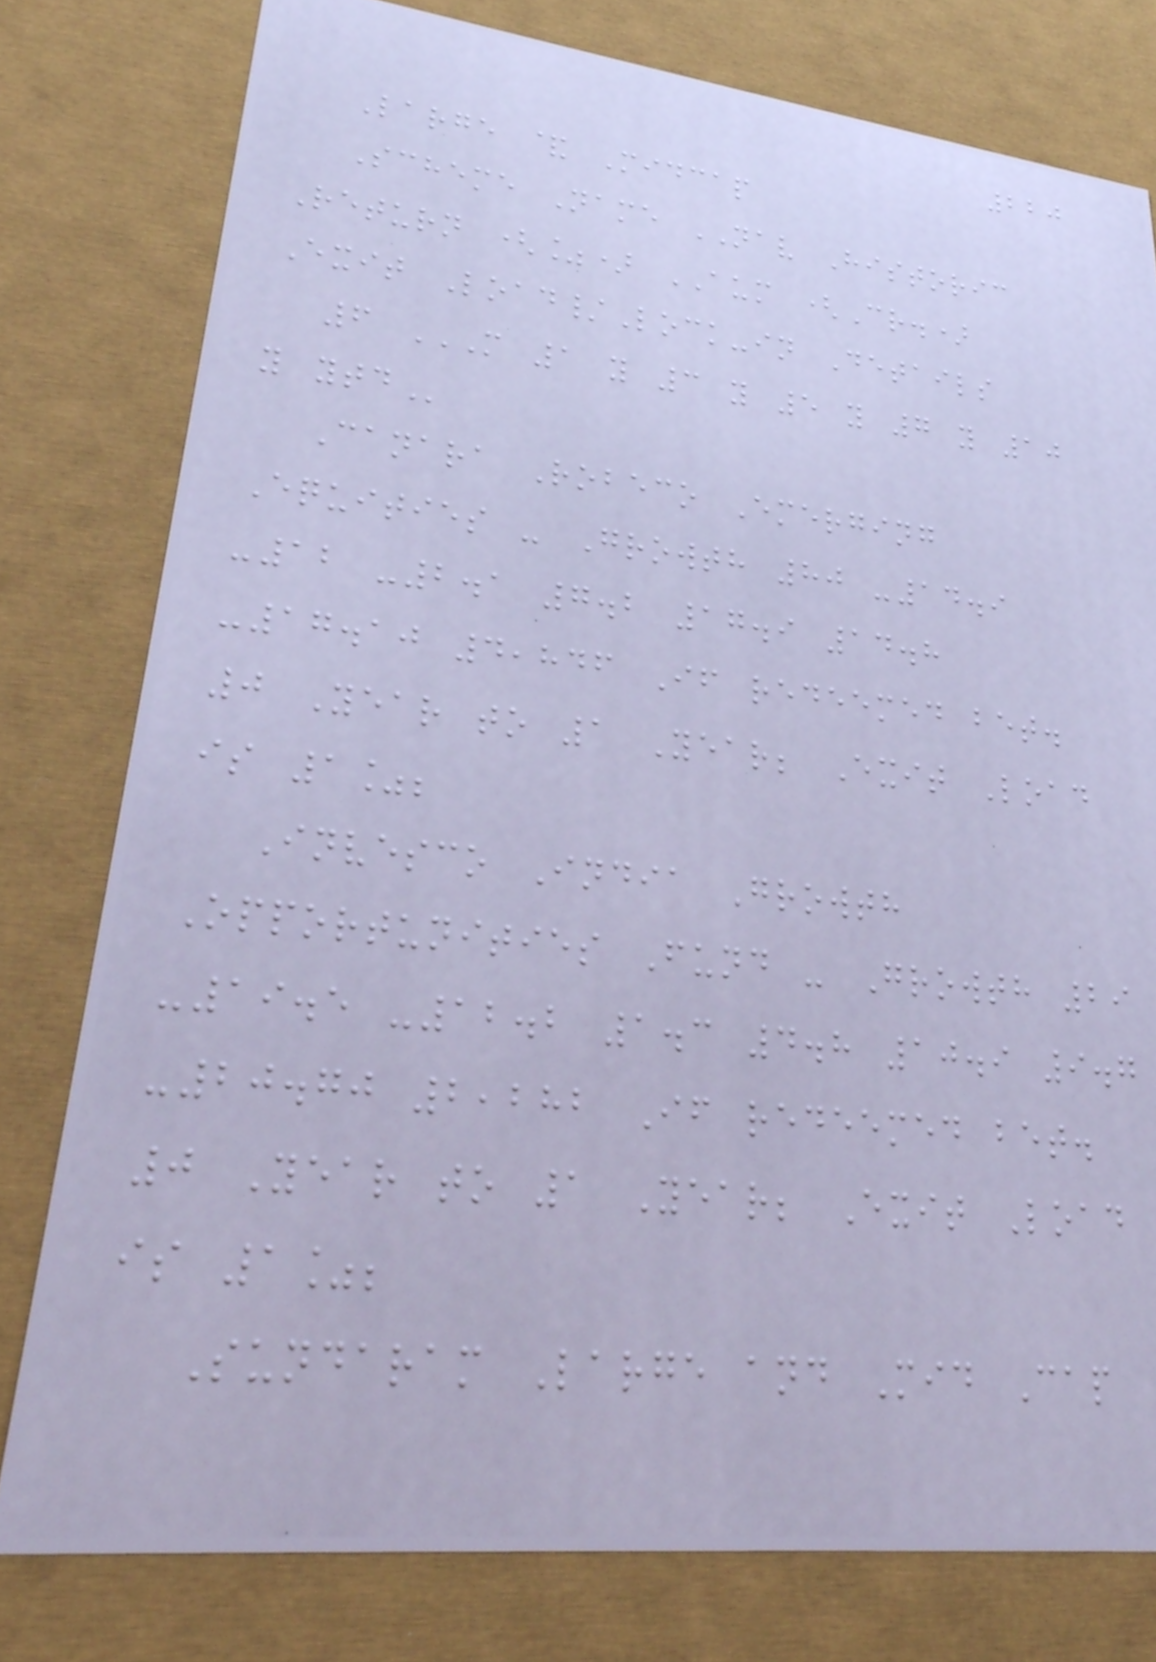220
Large & Midcap
Scheme Name NAV Historic
Return (%) AUM (Cr.)
Exit Load/Lock-in Details
6 M 1 Y 3 Y 5 Y 7 Y 10
Y YTD
Canara Robeco Emerging
Equities - Growth 80 -14.9
-12 -2.1 7.2 17.9 14.8
-17.10 4,846 If redeemed bet.
0 Year to 1 Year; Exit Load
is 1%;
Invesco India Growth
Opportunities Fund - Growth 29
-19.5 -12.2 1.3 4.8 10.9 9.7
-20.70 2,282 If redeemed bet.
0 Year to 1 Year; Exit Load
is 1%;
Sundaram Large and Mid Cap
